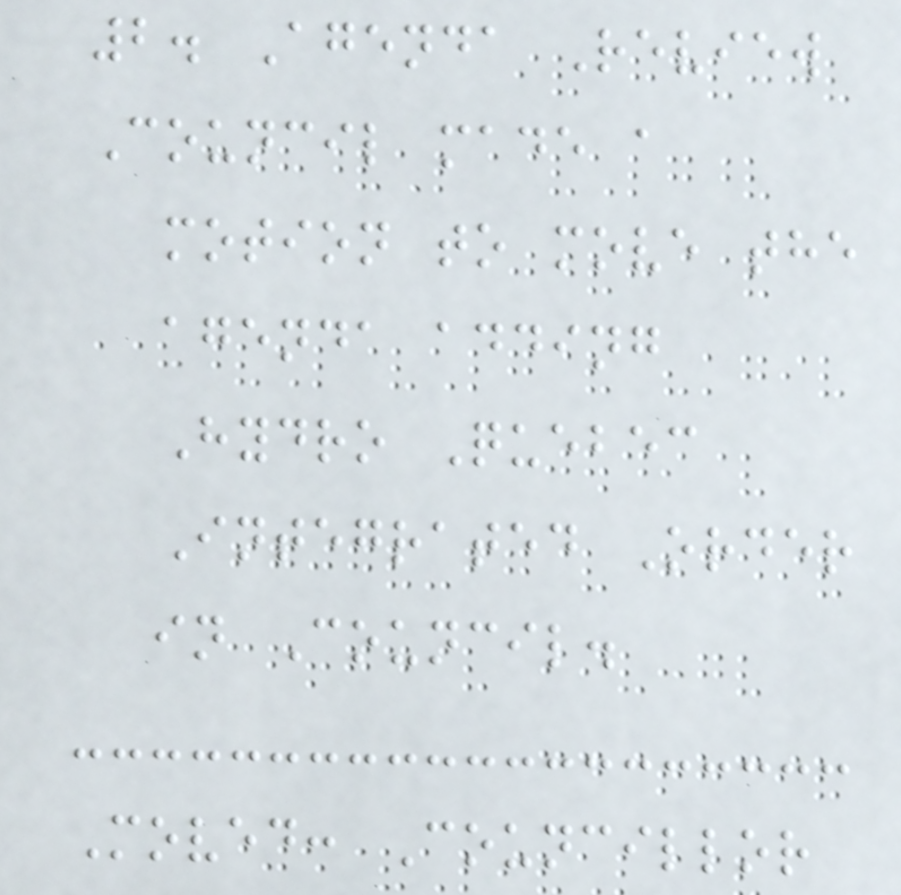2. Agenda Review
Council made a
motion to move the
agenda adding
Hydro Quebec
Integrated Order
in Council.
Moved: Councillor
